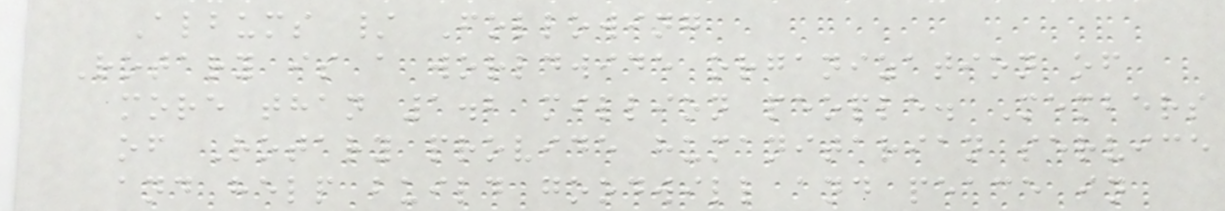Albums / Following
Rotary is a worldwide organization of
more than 1.2 million people. Members
of Rotary provide humanitarian service
and help build goodwill and peace in
